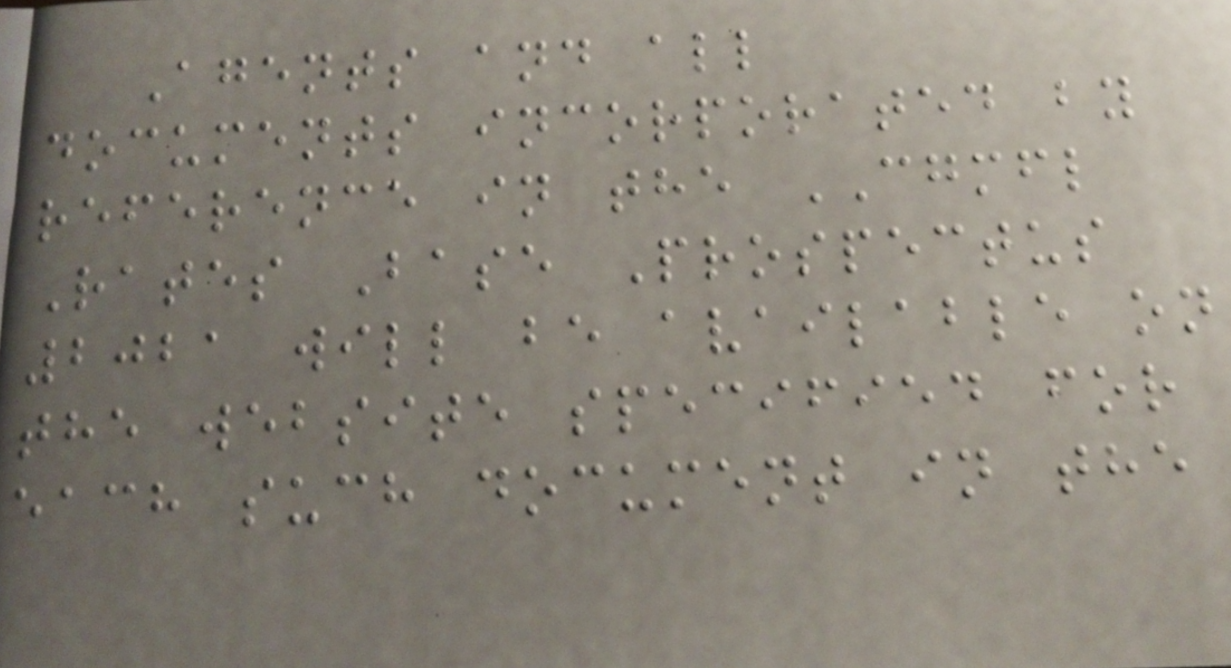Agents and all
documents incorporated by
reference in the CGMFL
Rates Base Prospectus
2021 will be available on
the website specified for
each such document in the
